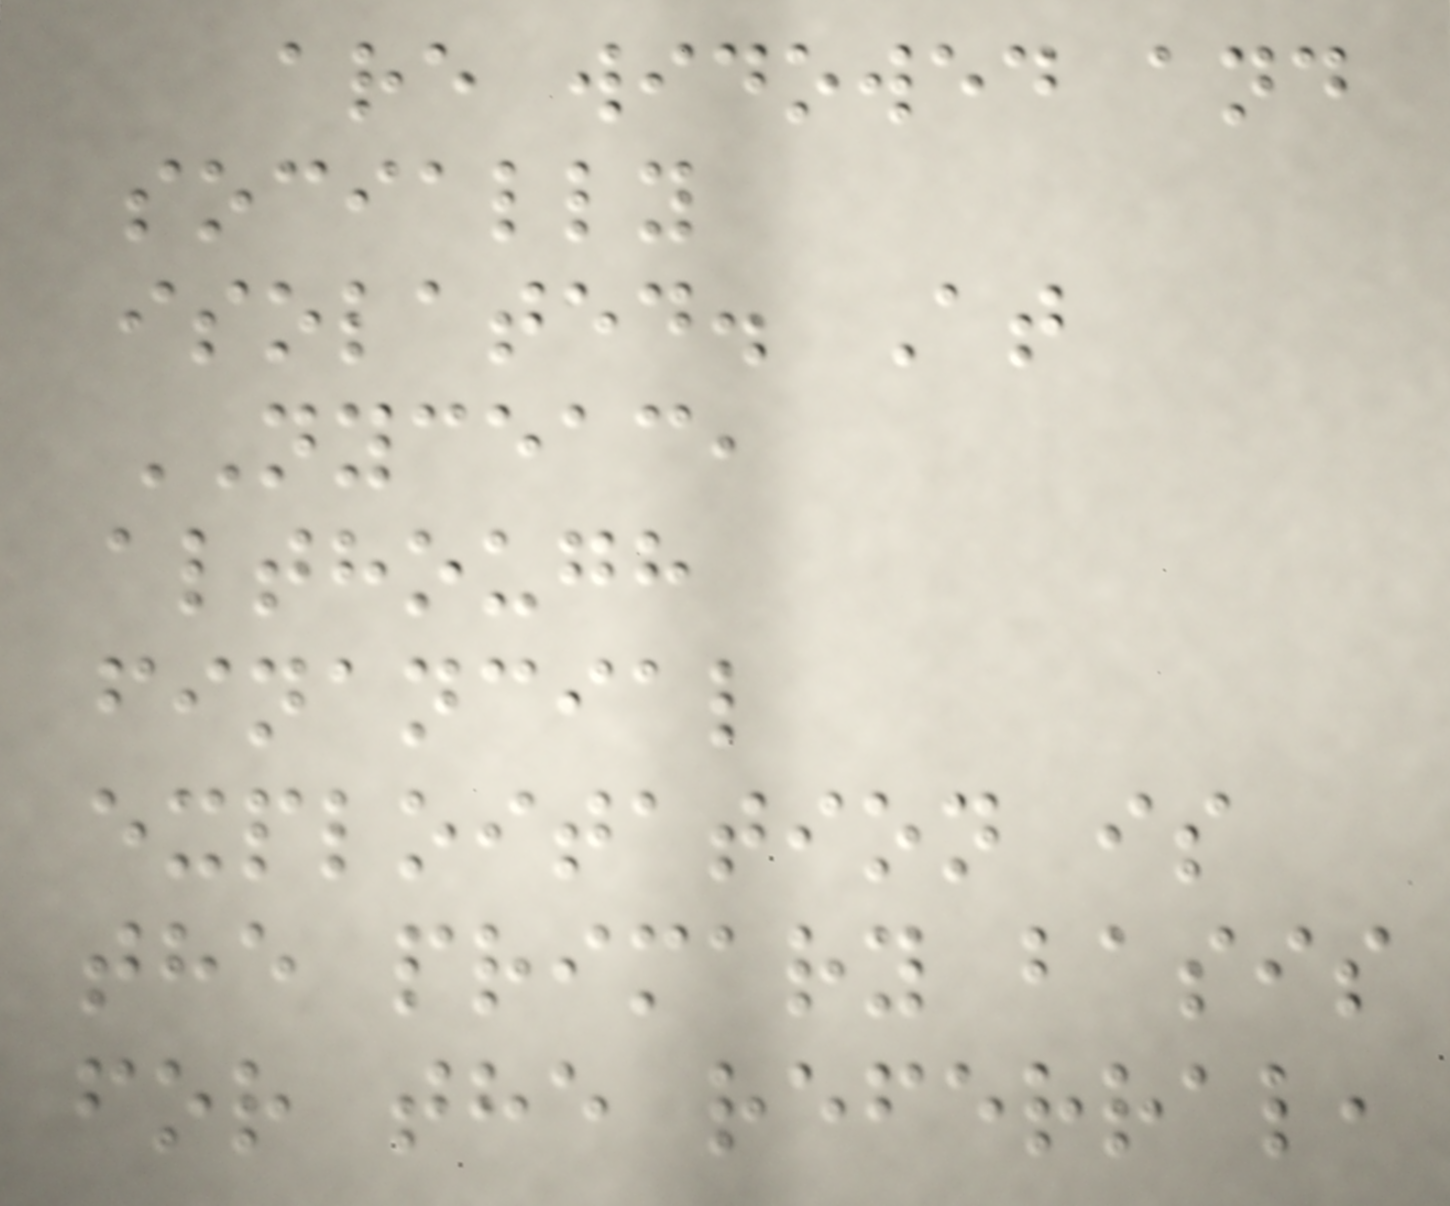are widowed and
socially
isolated. At
NYCEAC,
although
financial
exploitation is
the primary basis
for the referral,
